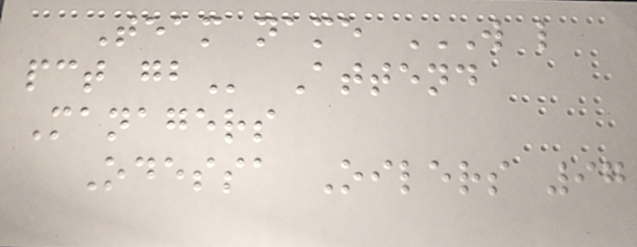Team name W L
PCT GB Attend
Managers
Odessa Oilers 97
